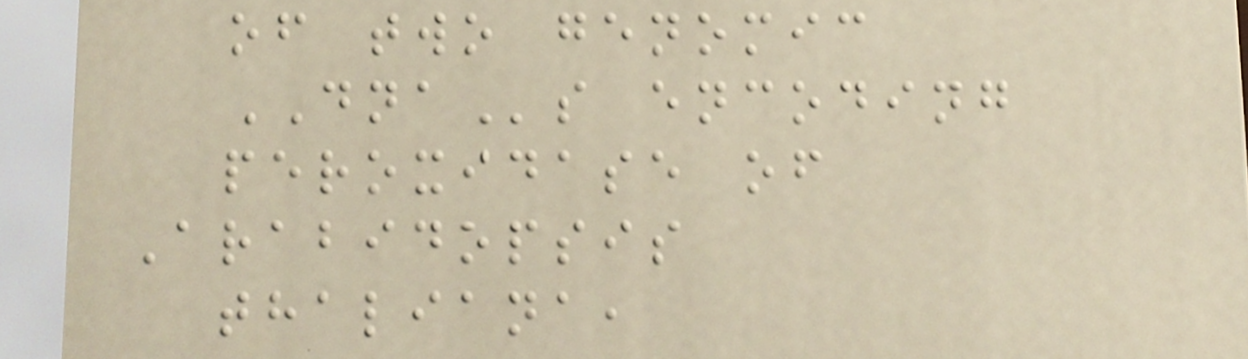of two genomic
DNAs encoding
peroxidase of
Arabidopsis
thaliana,
